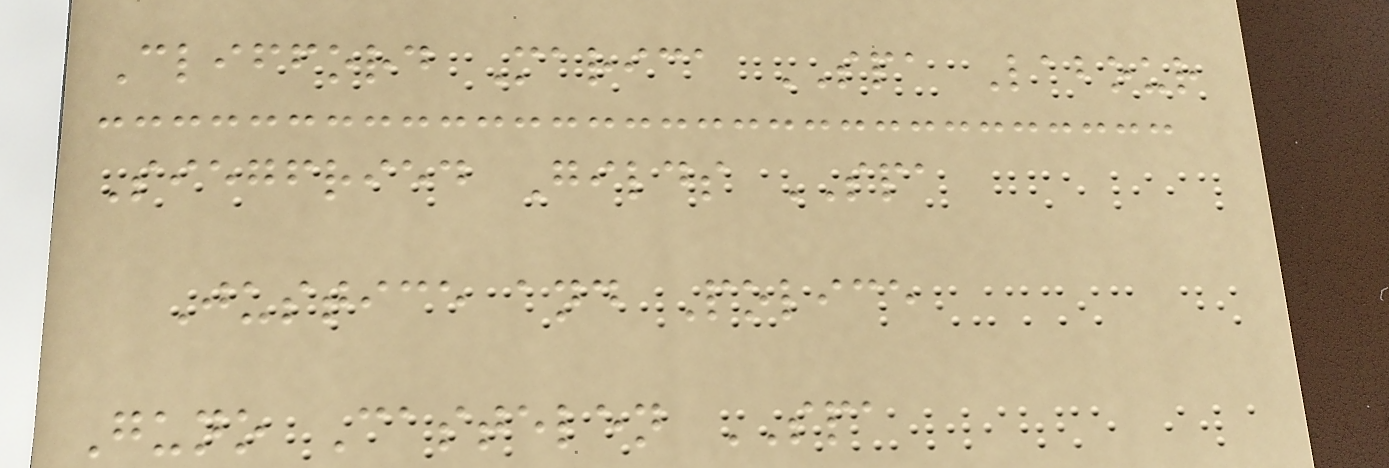Clifford Marica SPA Labour
Siegfried Gilds SPA
Justice and Police
Guno Castelen SPA
